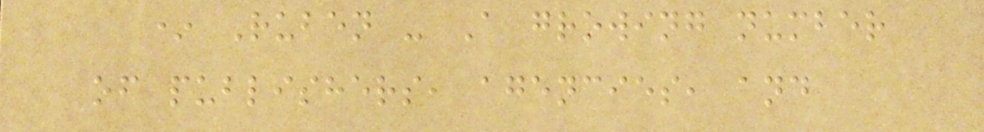* Ruben - A growing number
of publishers, agencies, and
